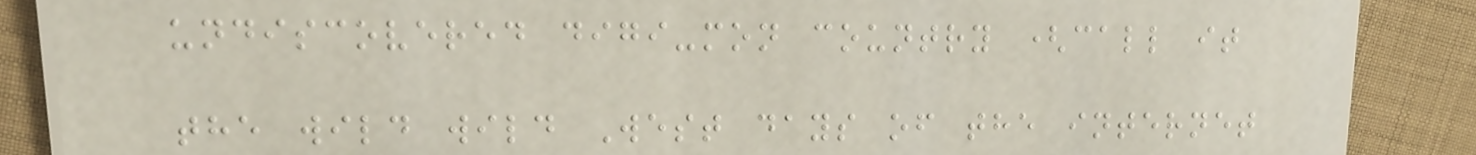undiscovered digi-mon country (call it
the wild wild West days of the internet
